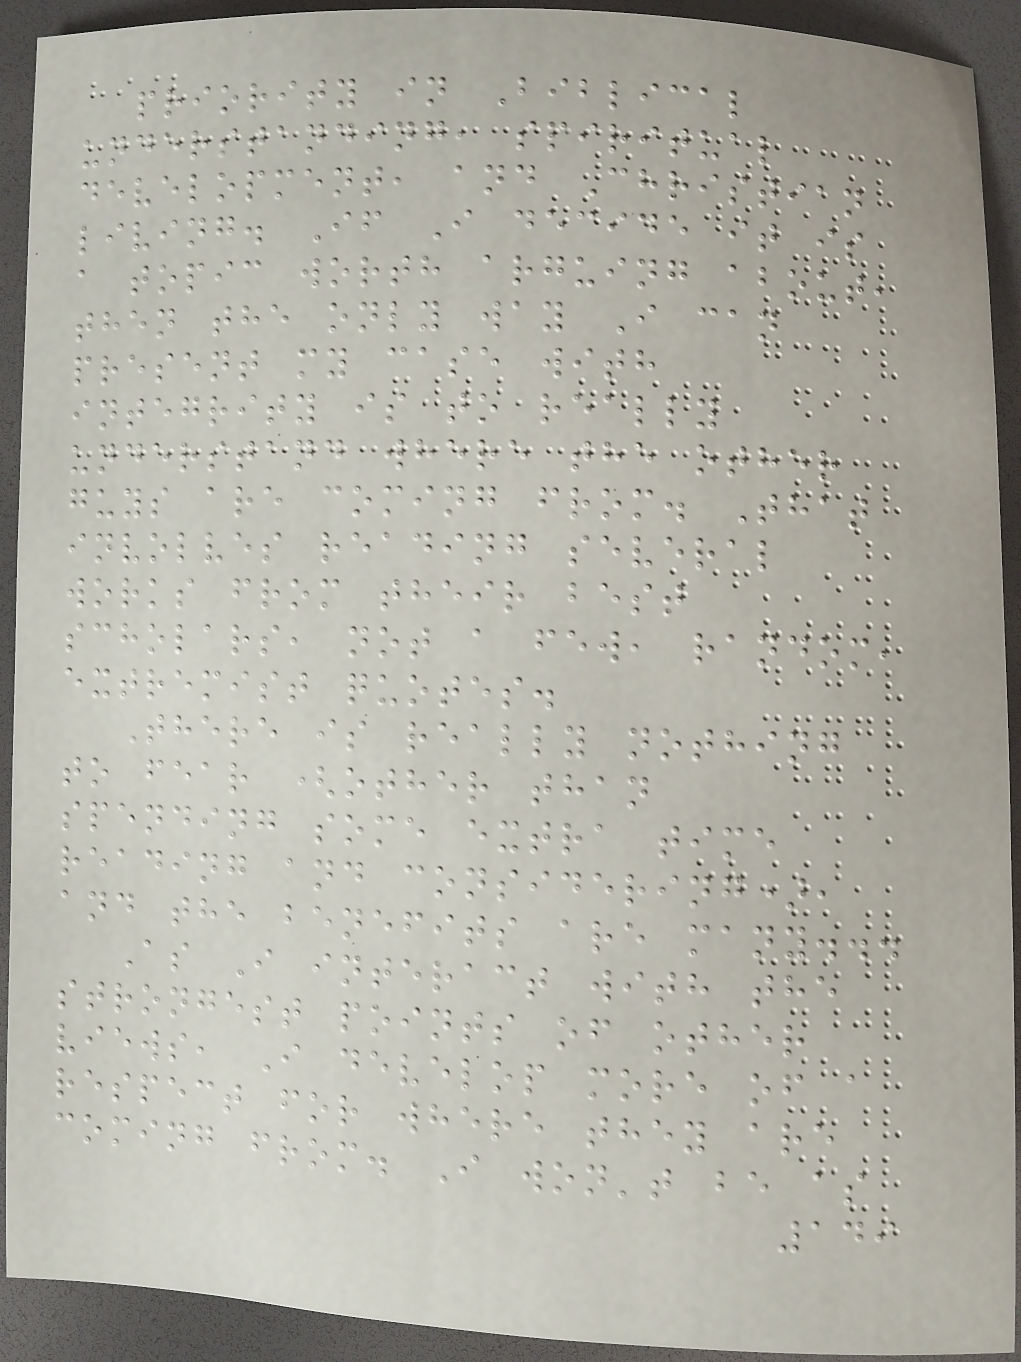priority in Biblical
understanding, spiritual
development, and Christian
living. If I decide it is
a topic worth arguing about,
then the only way I can
present my case with
integrity is to really
understand where the other
guys are coming from. That
involves reading several
works from their best
scholars, not a few, random,
extremist quotes.
There is really nothing
to fear (other than
spending some extra time
reading and considering),
and the benefits are many...
As I interact with the
strongest points of other
views, I develop more of a
respect for where they are
coming from. I won't be as
149
